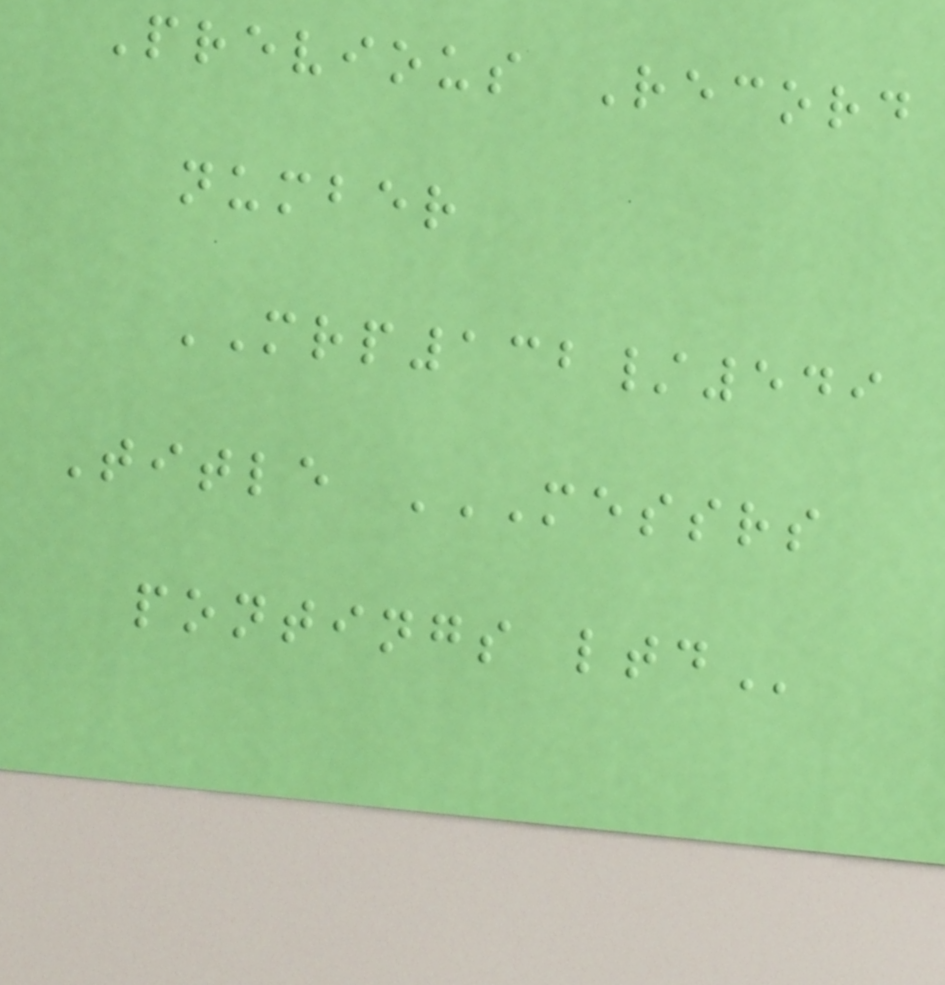Previous Record
number
MRP132/549
Title MESSRS
PONTINGS LTD
